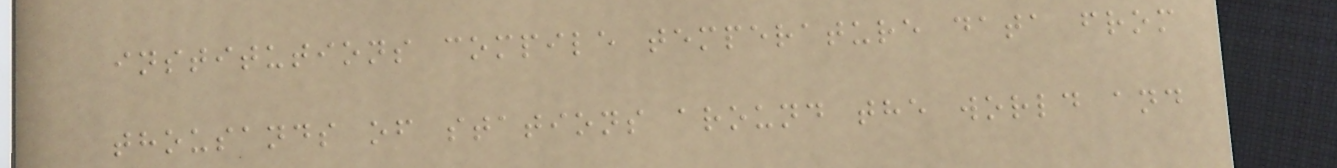institutions compile temperature data from
thousands of stations around the world and
